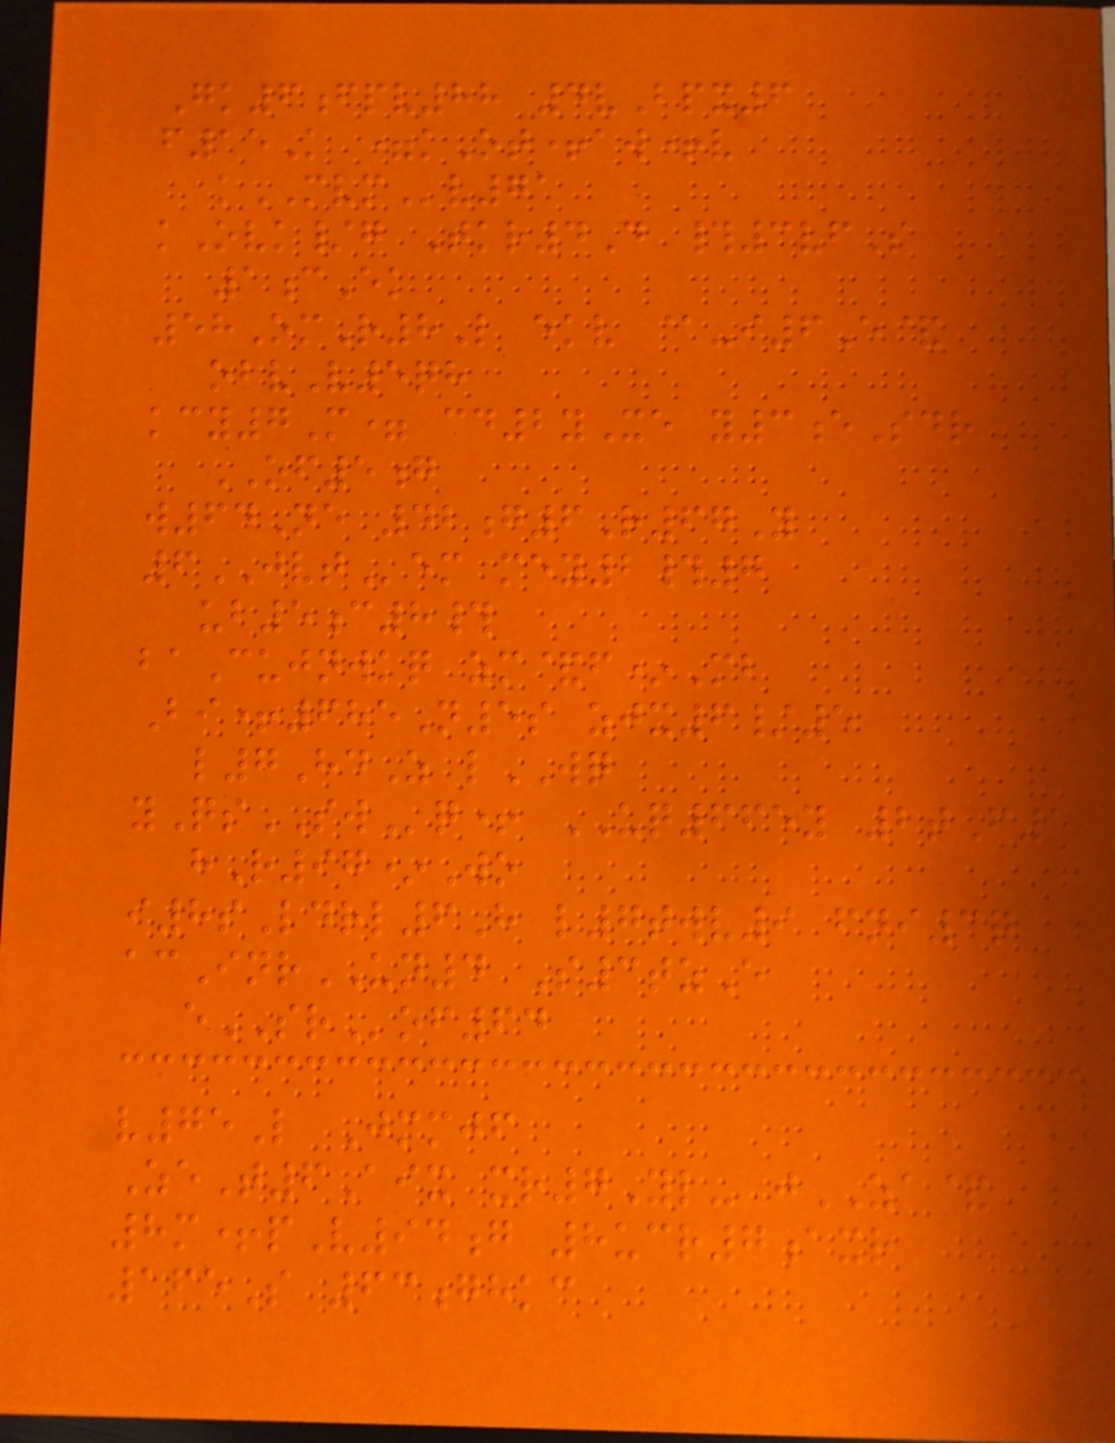Gk6fpv88 4vBpx6
f15K =kOt+aw+v
kMVMv71
kOvk/g Tkr4D #3vfS
1cEk
58OmR8L ekv @-i6E&
obvV5qh
kcy7M= cd2yXe y3eSdr
OF5g
w64Ne 42g6R67Y
6JVTem mey2#7
ub5c8#
baCujnwkq zm&f*Mb
Bi+685N5s zjx6/5
l7HdZ lWQ
yQsSWq+ UQ665y 2tF5
hR97*Wo
i8sLdrl6H l7twv9 fni3q
acInrUN4 S3tzE
eSRof64
v75L Jmmjf
ZeT6Aix xr7Yl- jZA&
8m+pV94g 8ucr7axr
165S 63ghkc
